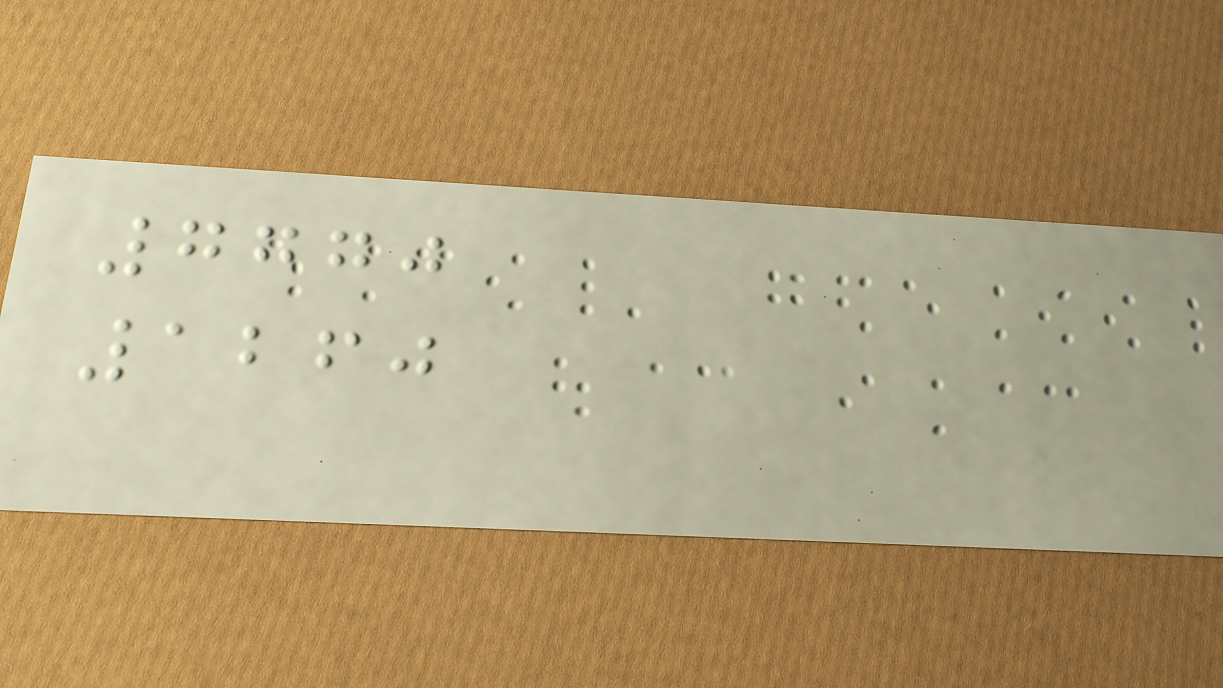7770
1260
